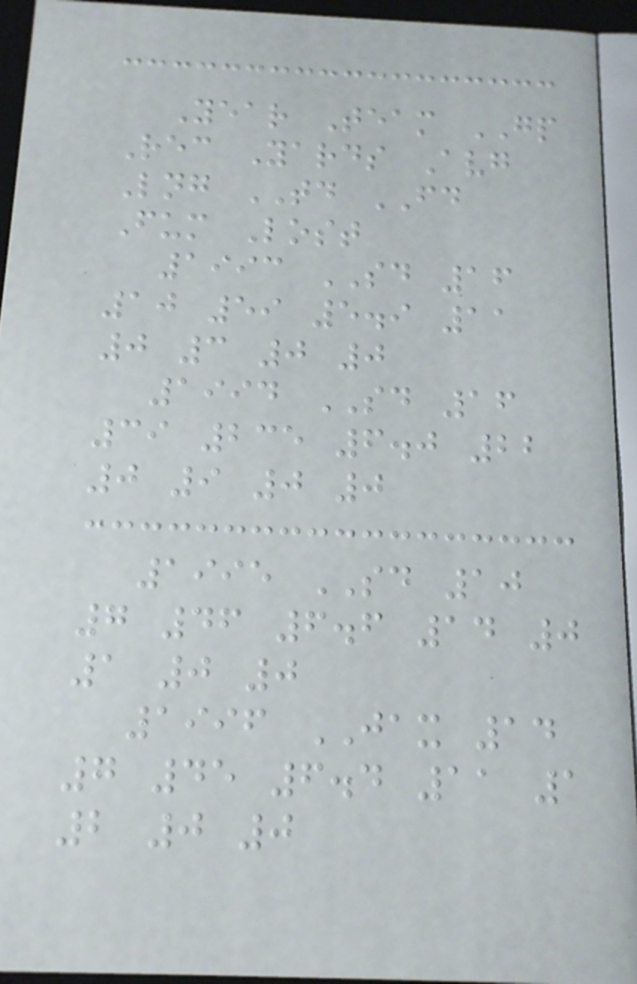Year Team GP
Rec Yards Avg
Lng TD FD
Fum Lost
1993 SD 16
10 59 5.9 11
0 3 0 0
1994 SD 16
39 235 6.0 22
0 9 0 0
1995 SD 10
7 46 6.6 14 0
1 0 0
1996 JAX 14
7 45 6.4 11 1
2 0 0
